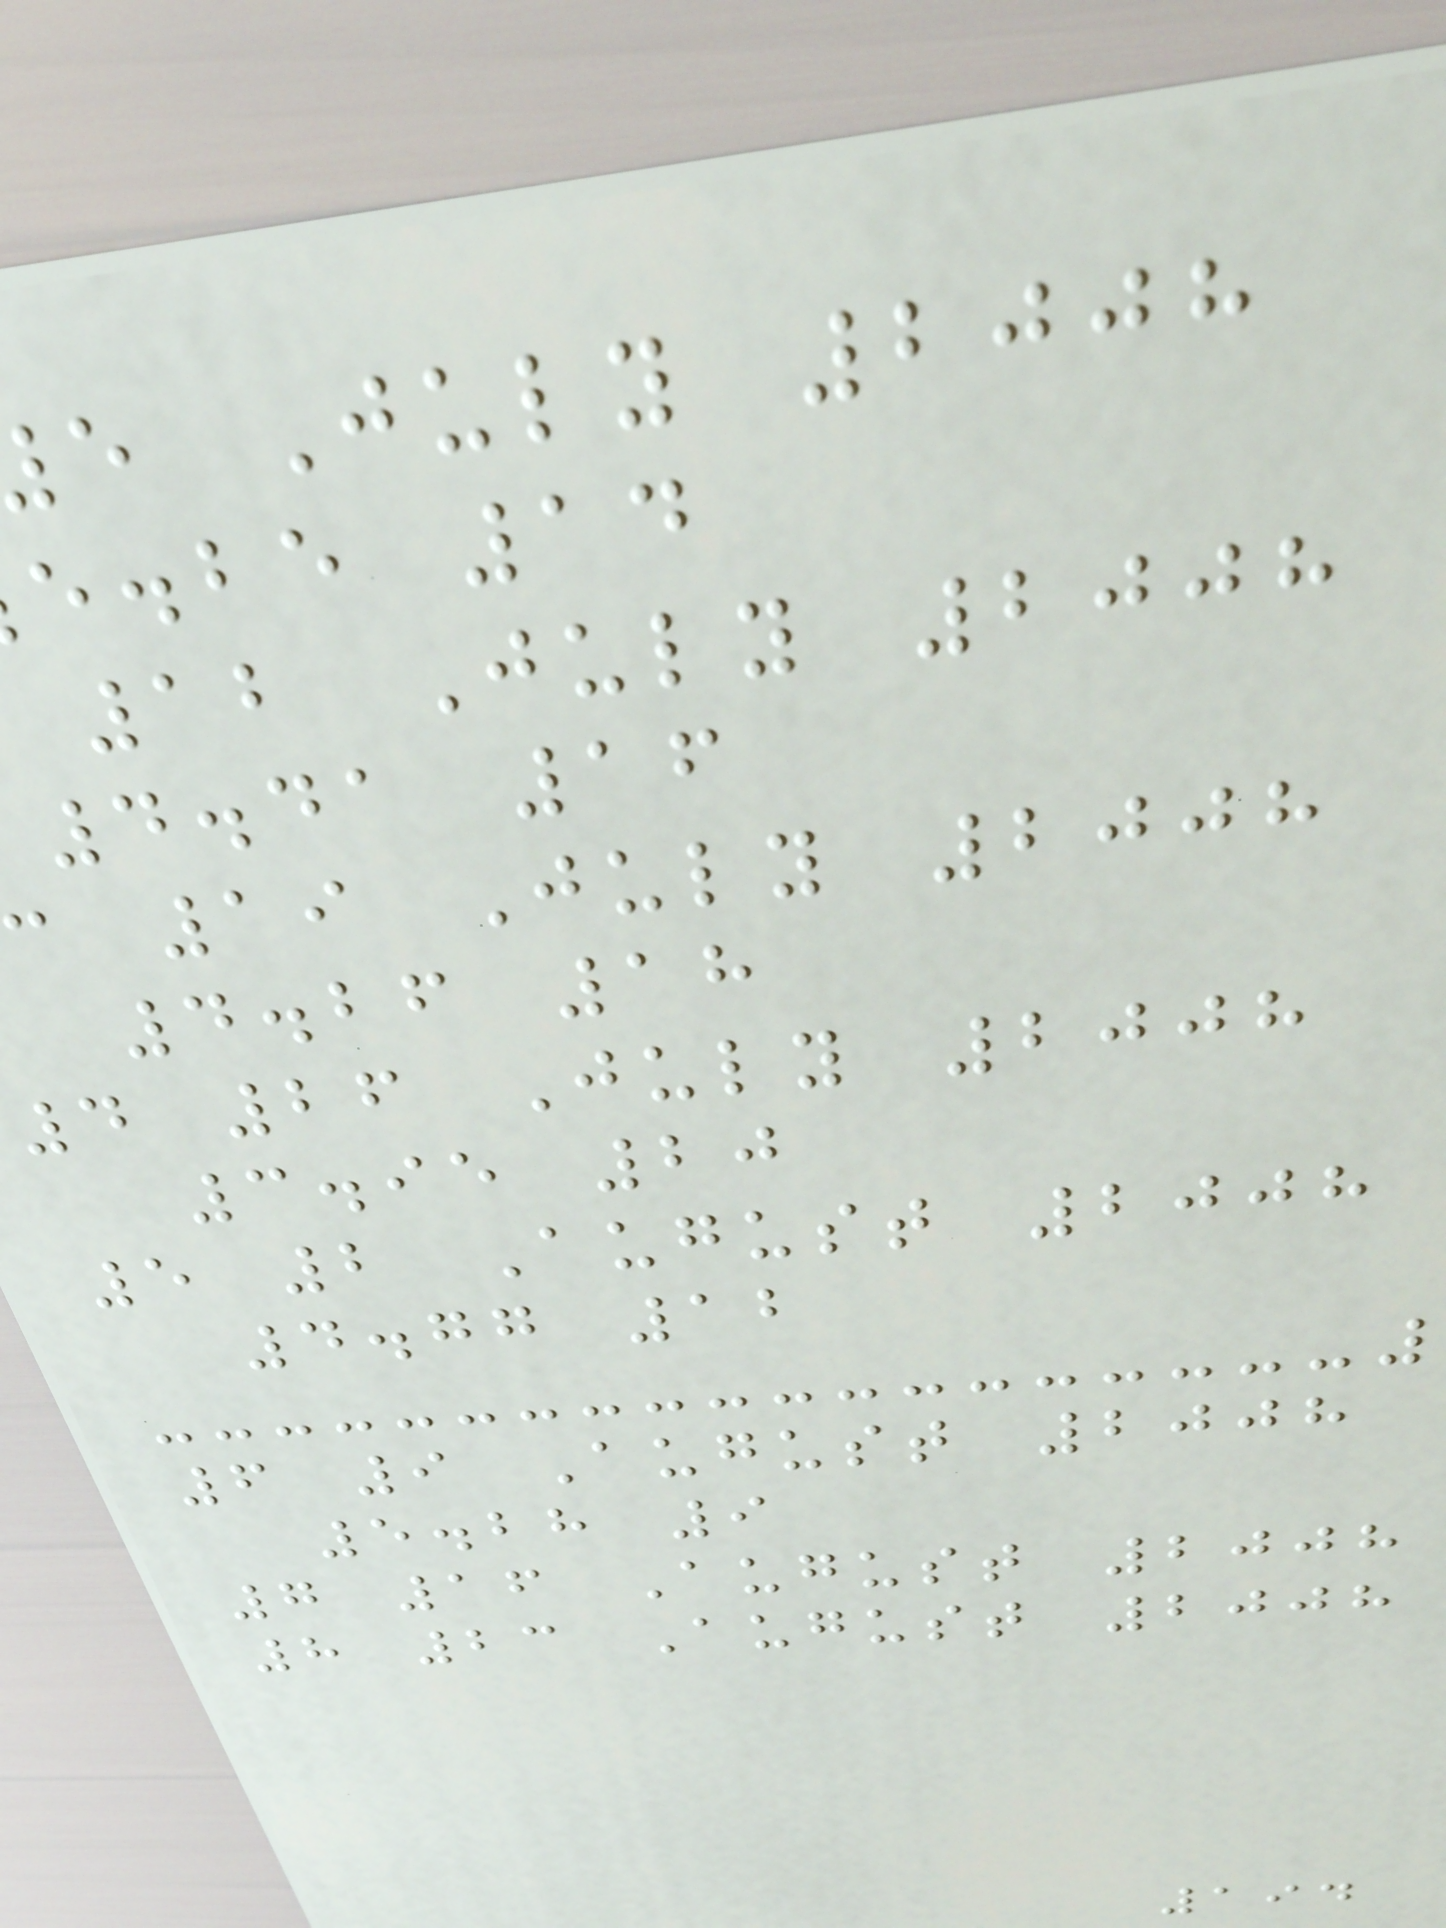e July 2008
e.be 14
12 July 2008
4.41 16
c 19 July 2008
4.26 18
4 26 July 2008
3.95 20
5 2 August 2008
4.77 12
6 9 August 2008
5.28 9
7 16 August 2008
8 23 August 2008
194
